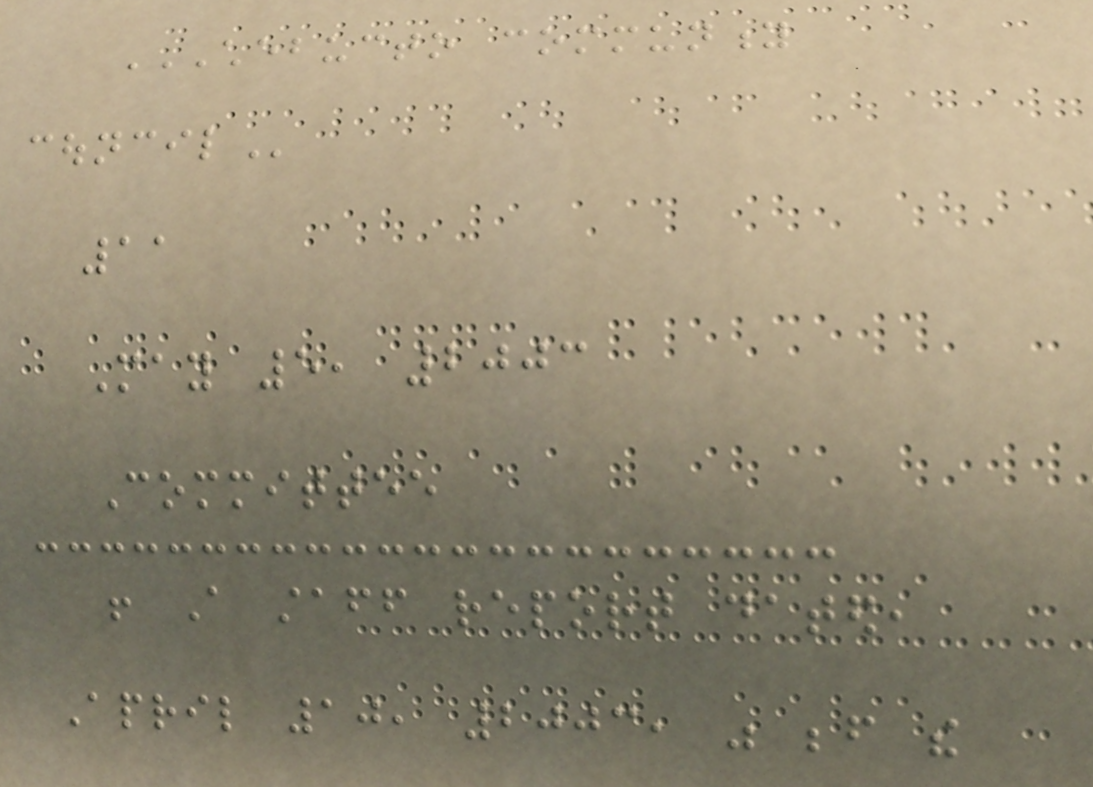CHEBUCTO COMMUNITY
COUNCIL
11
May 5, 2003
Committee
! A staff report dated,
April 10, 2003, was before the
